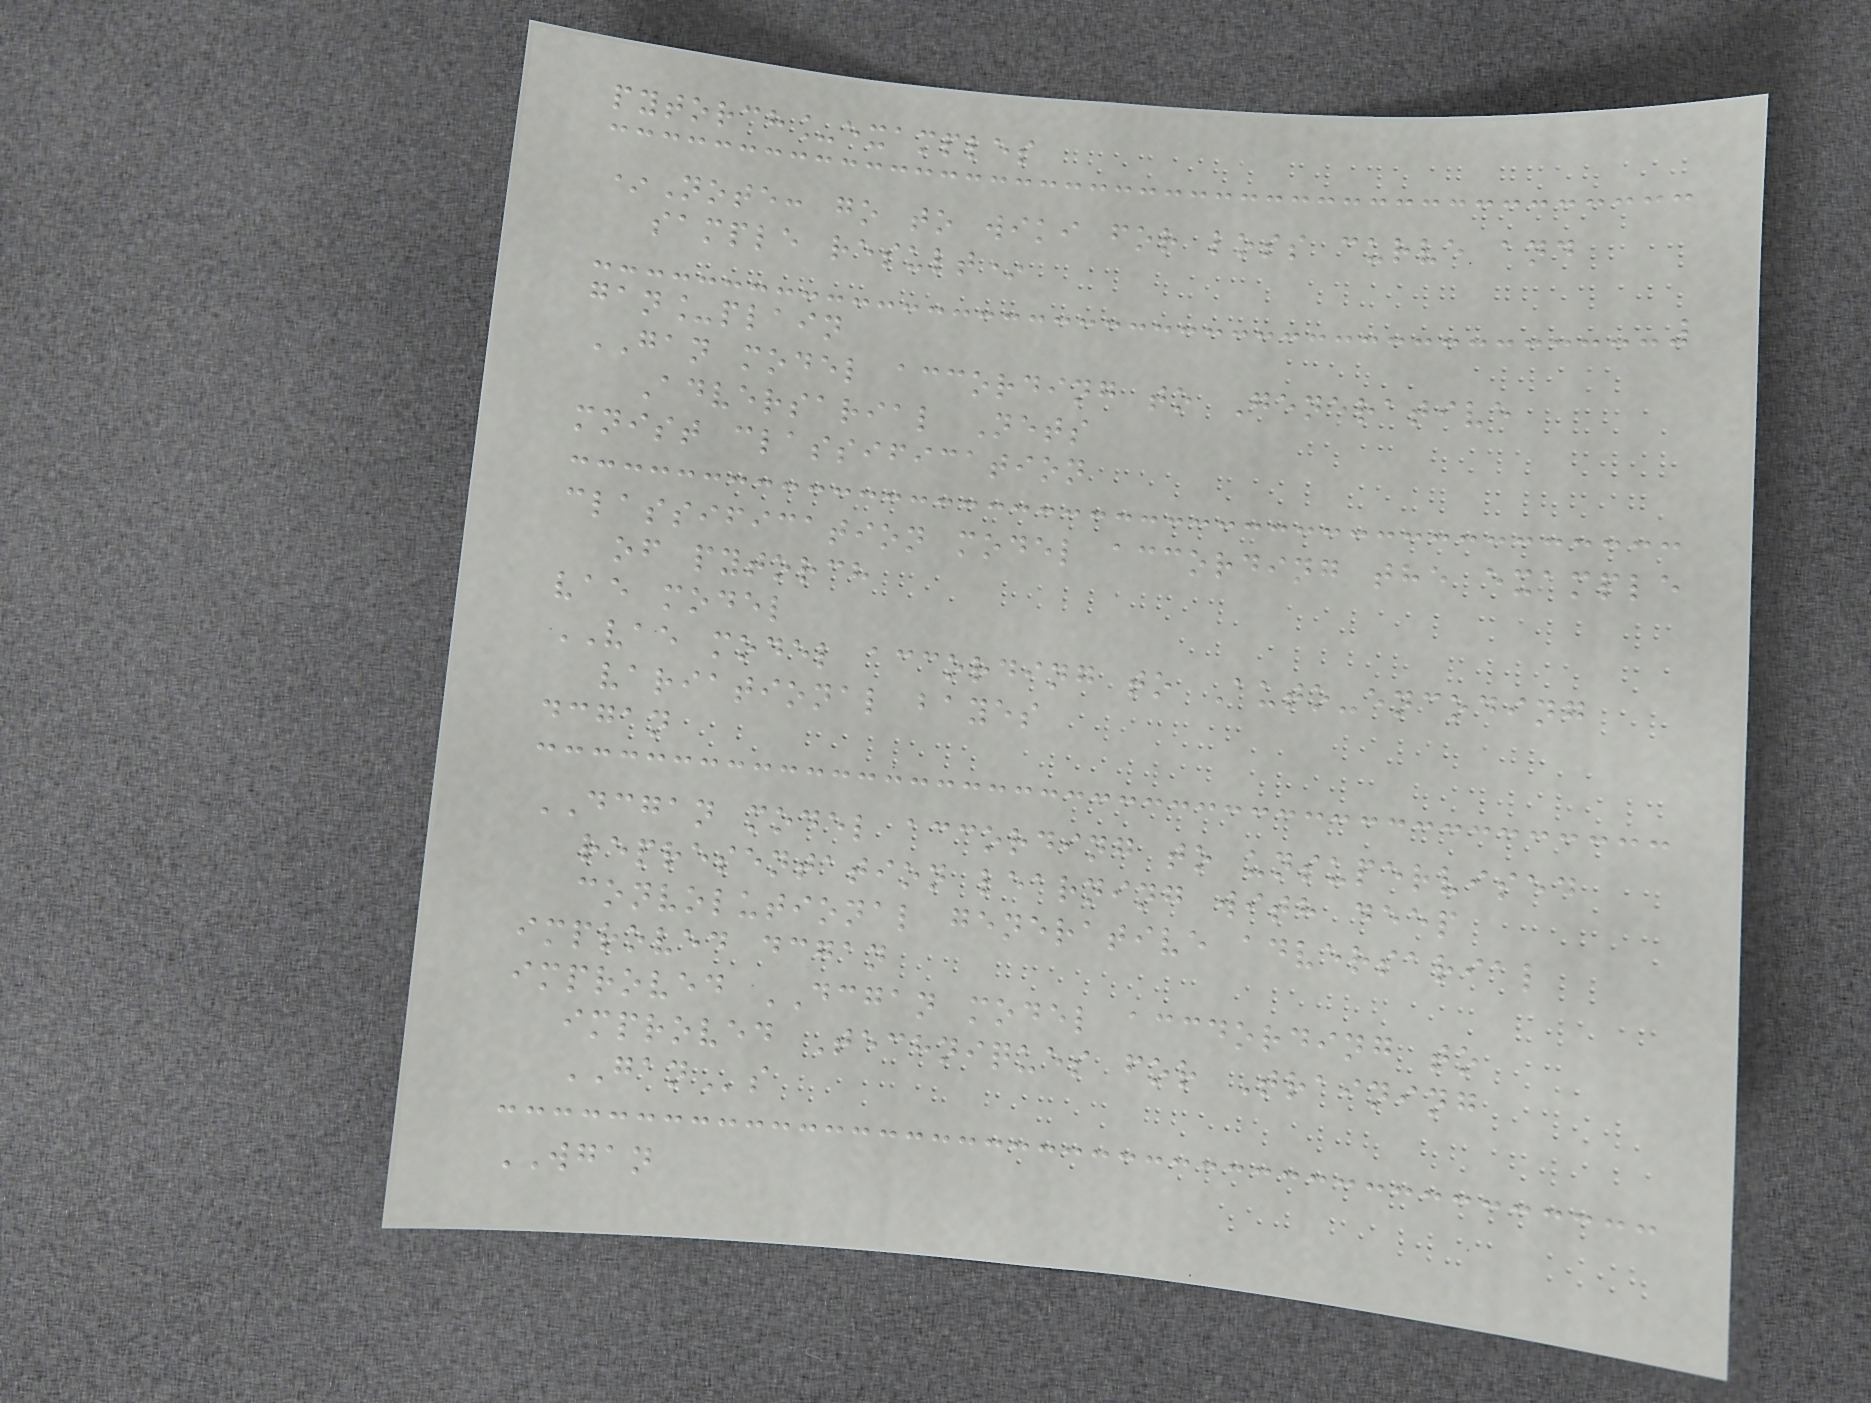pytorch_examples
*Note: go to wiki for loss curve and
sample result*
gan_plain
GAN model according to Generative
Adversarial Nets
mnist classification
classification model according the example
of pytorch
vae model
VAE model according to Auto-encoding
variational bayes
dcgan
DCGAN model according to unsupervised
representation learning with deep
convolutional generative adversarial
improved dcgan
improved DCGAN model accdording to
improved Techniques for Training
GANs
WGAN
